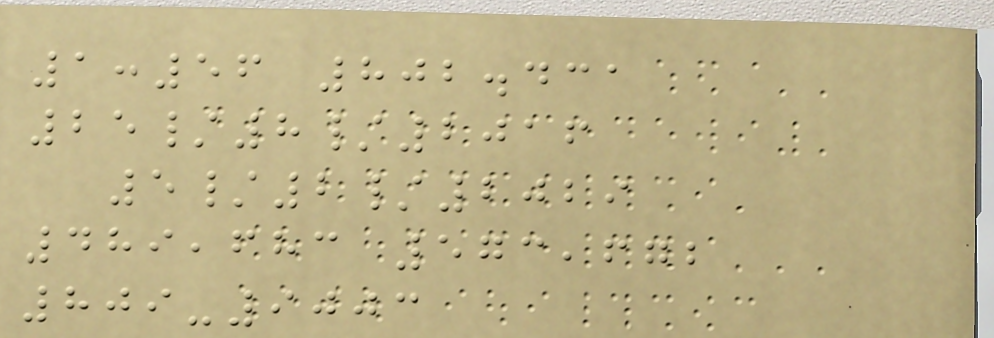1:56 802.431
25/8/2016
5/2/2029
489,683 573,672
809-9003
